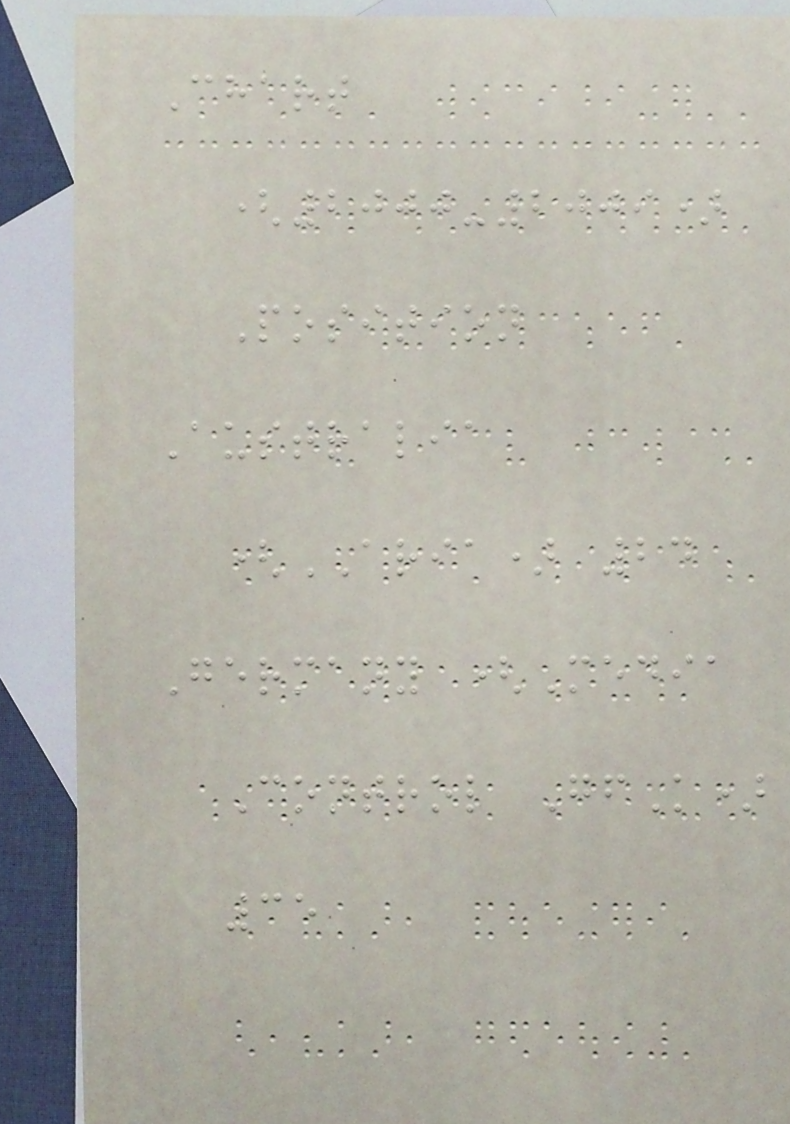Chart
(2000-2009)
Position
Australia
(ARIA) 24
Germany (Media
Control GfK)
35
